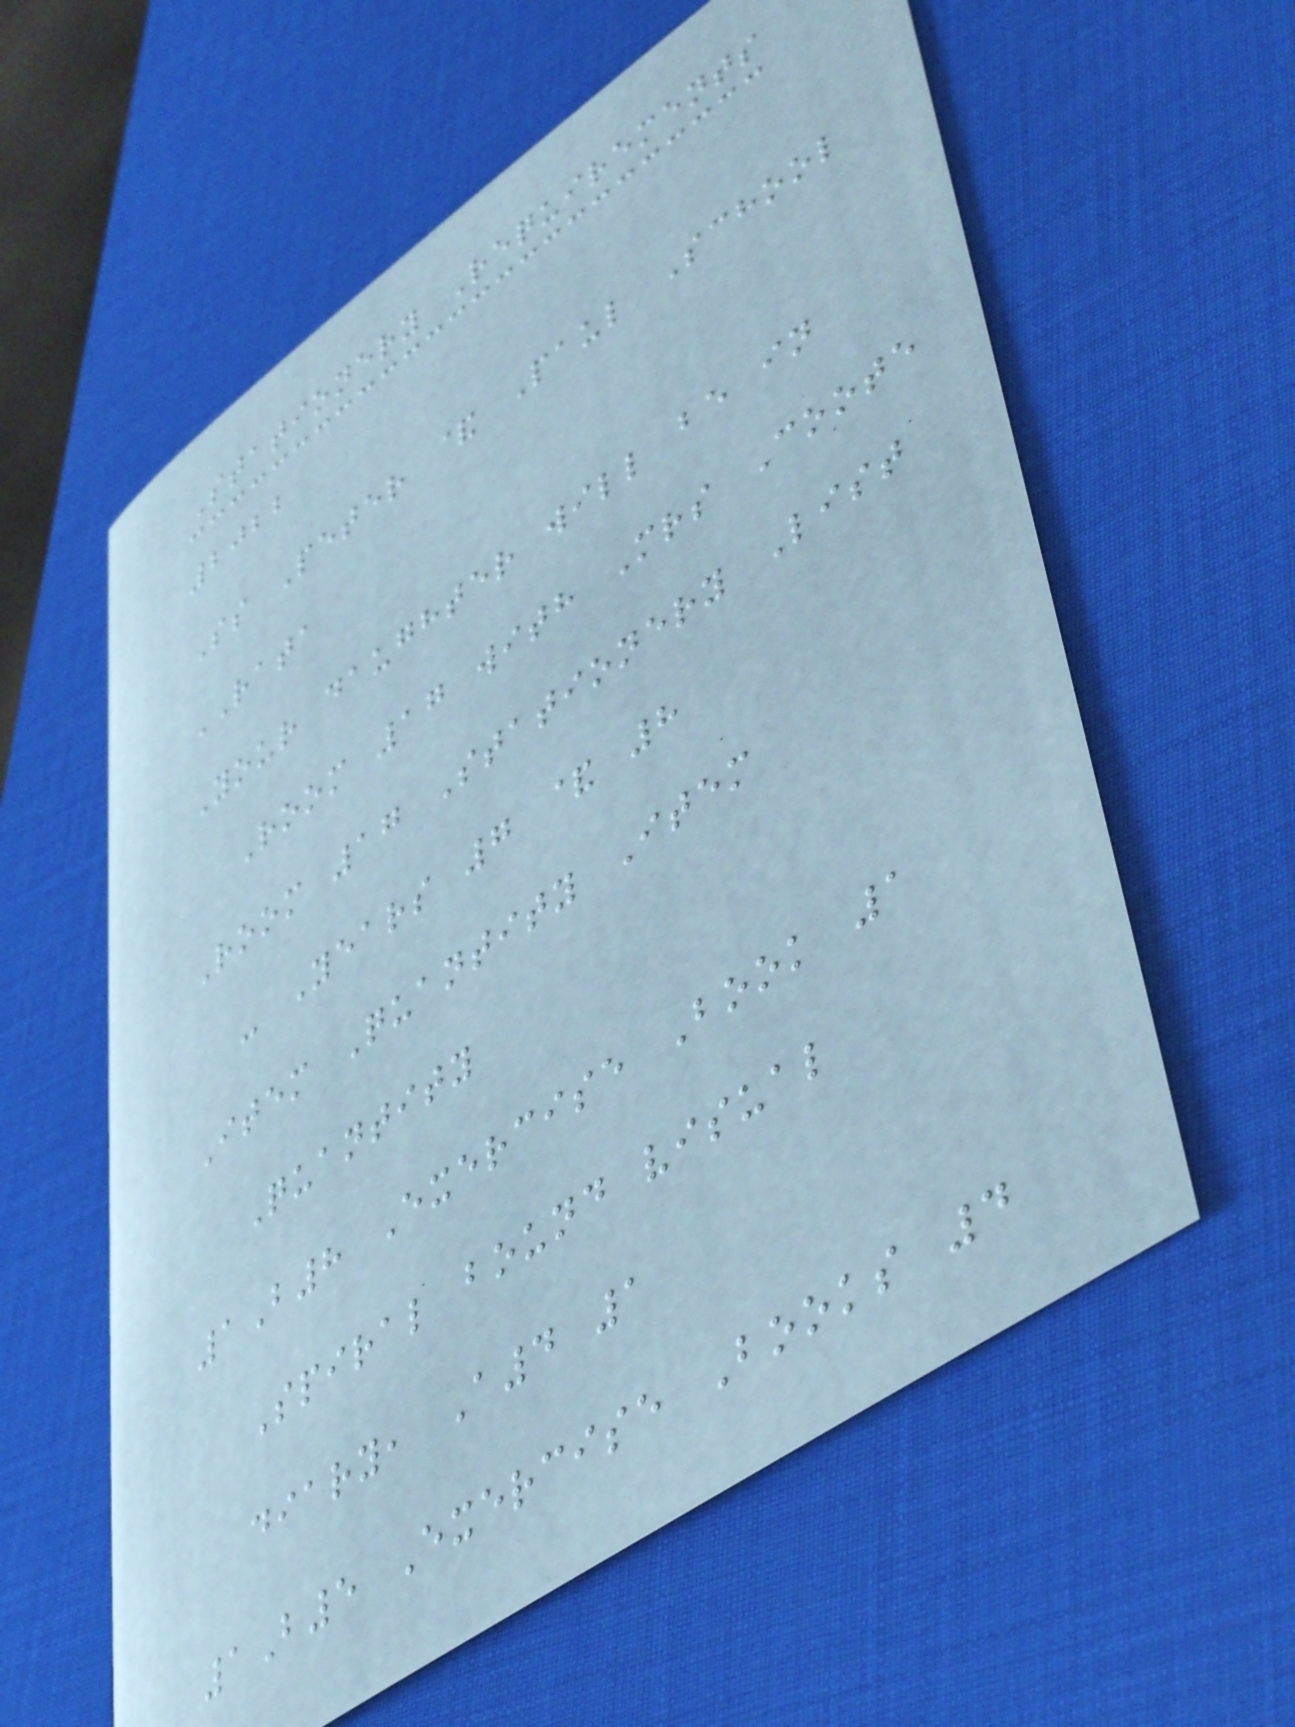Stationery Requirements
2022
Ss Peter & Paul School
RATA
Your daughter will be in
Room 17 with Mrs Coote
Room 17 Stationery List
- Years 7 & 8
Item Quantity Item
Quantity
1B8 Exercise Book 1
Spiral bound visual
diary, A4 1
1B5 Exercise Books 4
